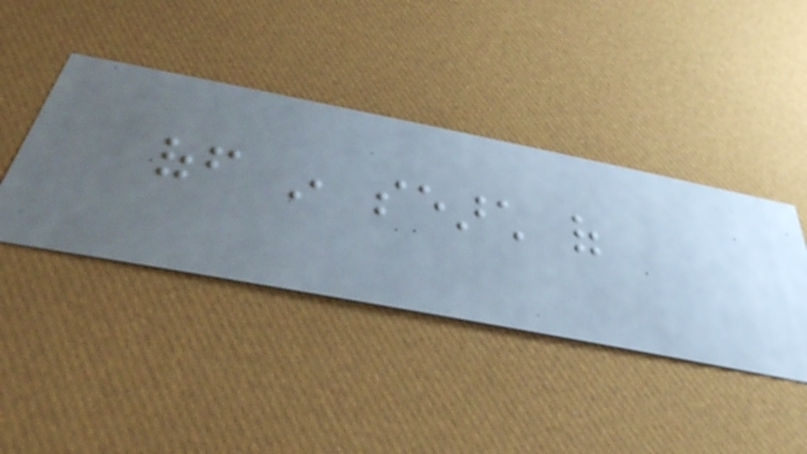off in search of
